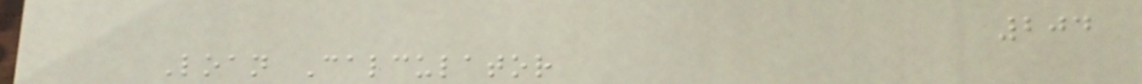204
Loan Calculator
